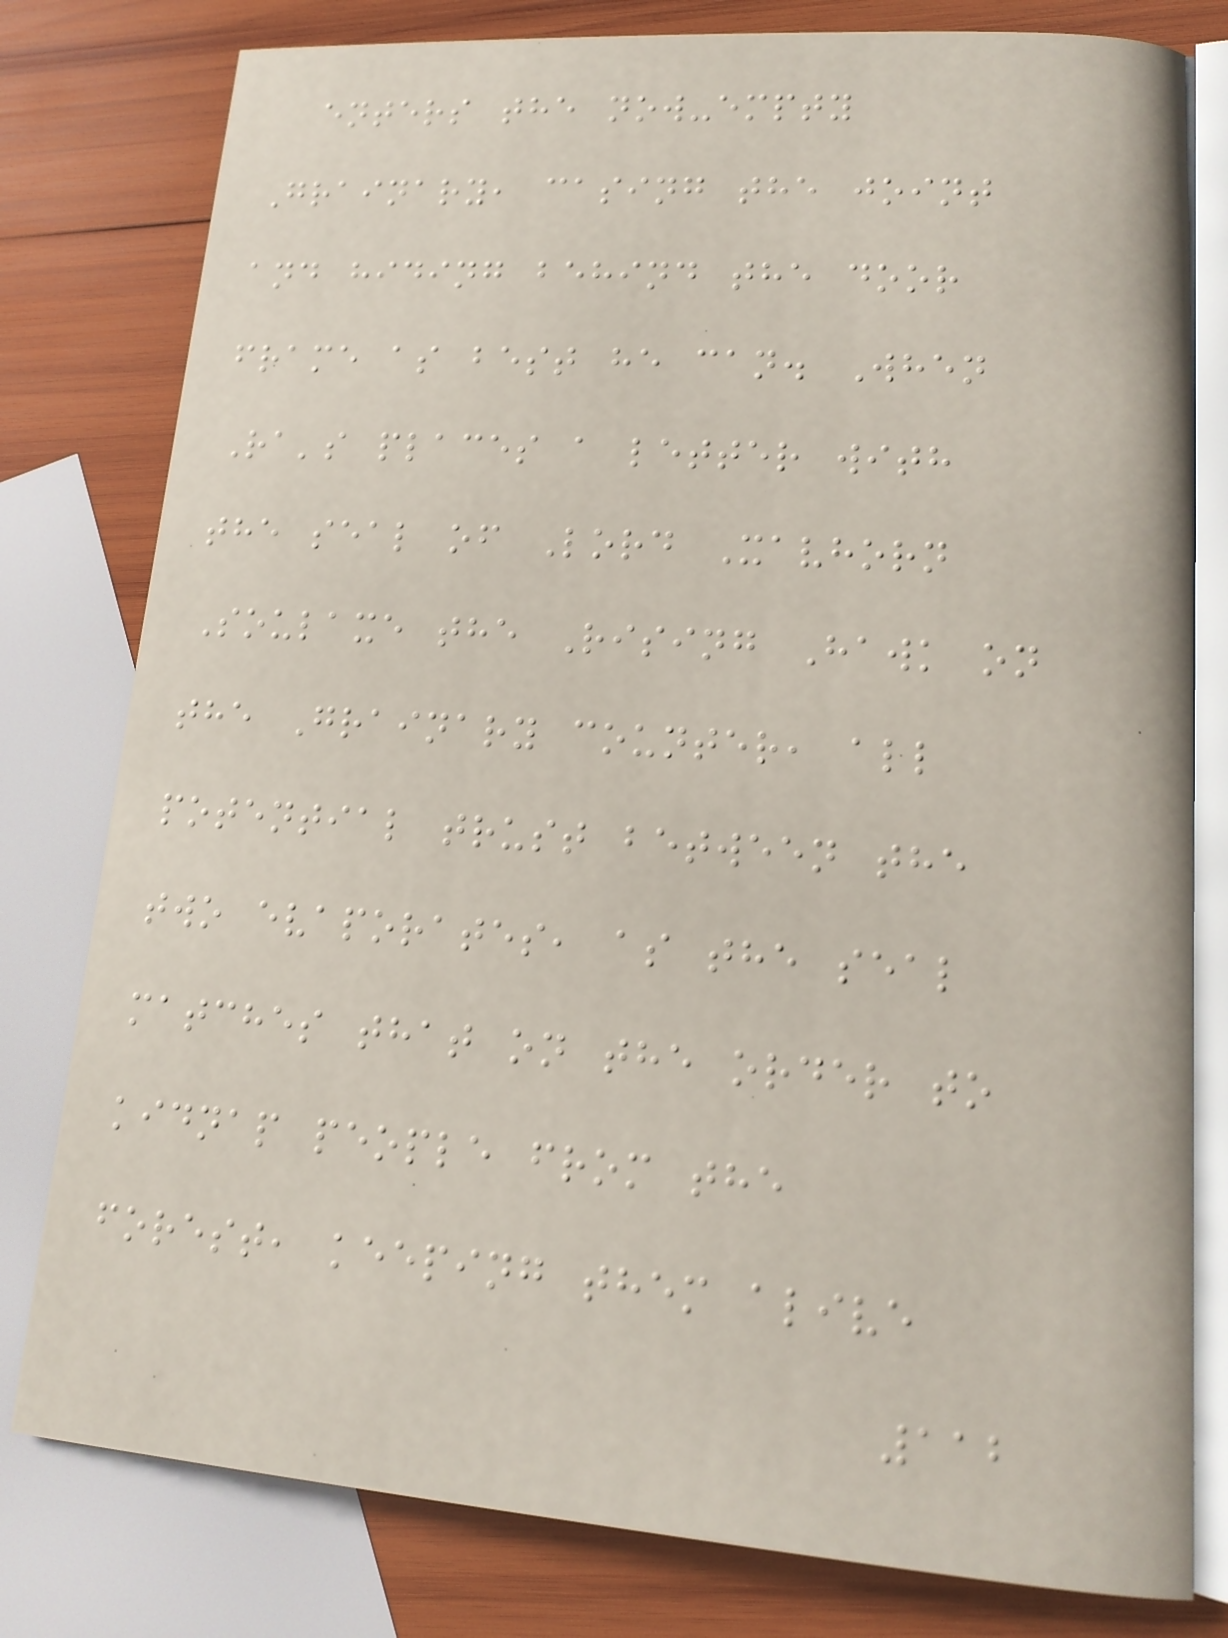enters the now-empty
Grainary, casing the joint
and hiding behind the door
frame as best he can. When
Ra's places a letter with
the seal of Lord Xavhorn
Soulaxe the Rising Hawk on
the Grainary counter, all
potential trust between the
two evaporates, as the seal
matches that on the order to
kidnap people from the
forest, keeping them alive
112
